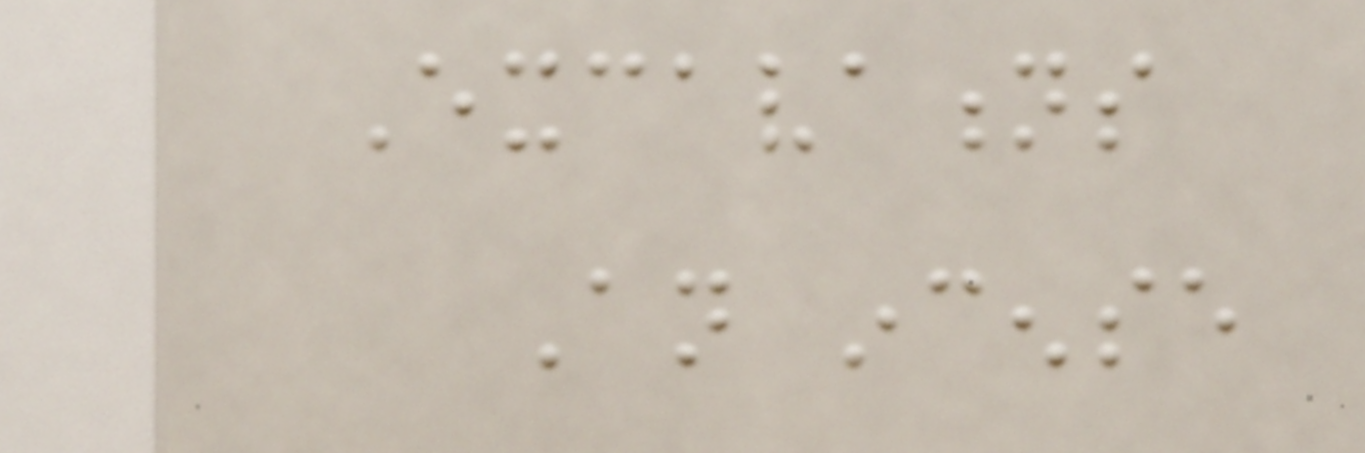Excavations
An incense
